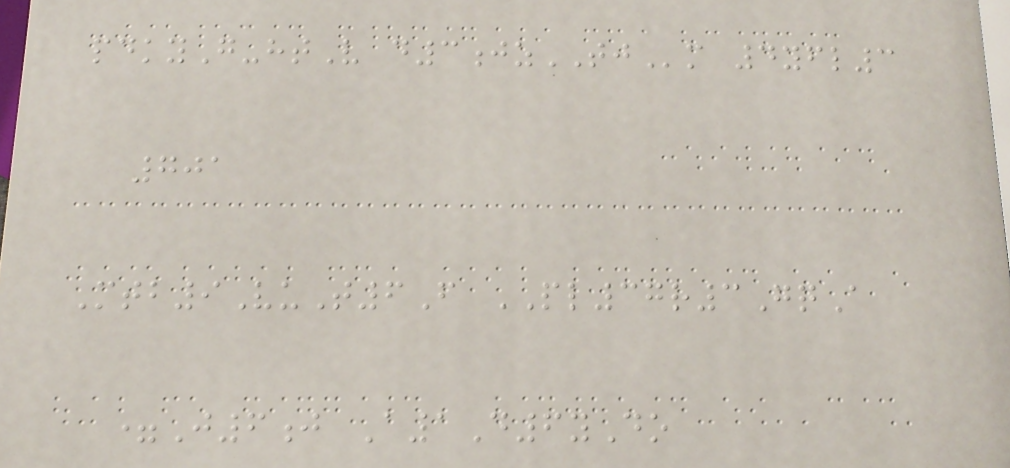pdkyG-htV d3jzTJm 4yfl3
701
Mtb9VuT6F PL37r3GqA
=J6j A1D6yDo
